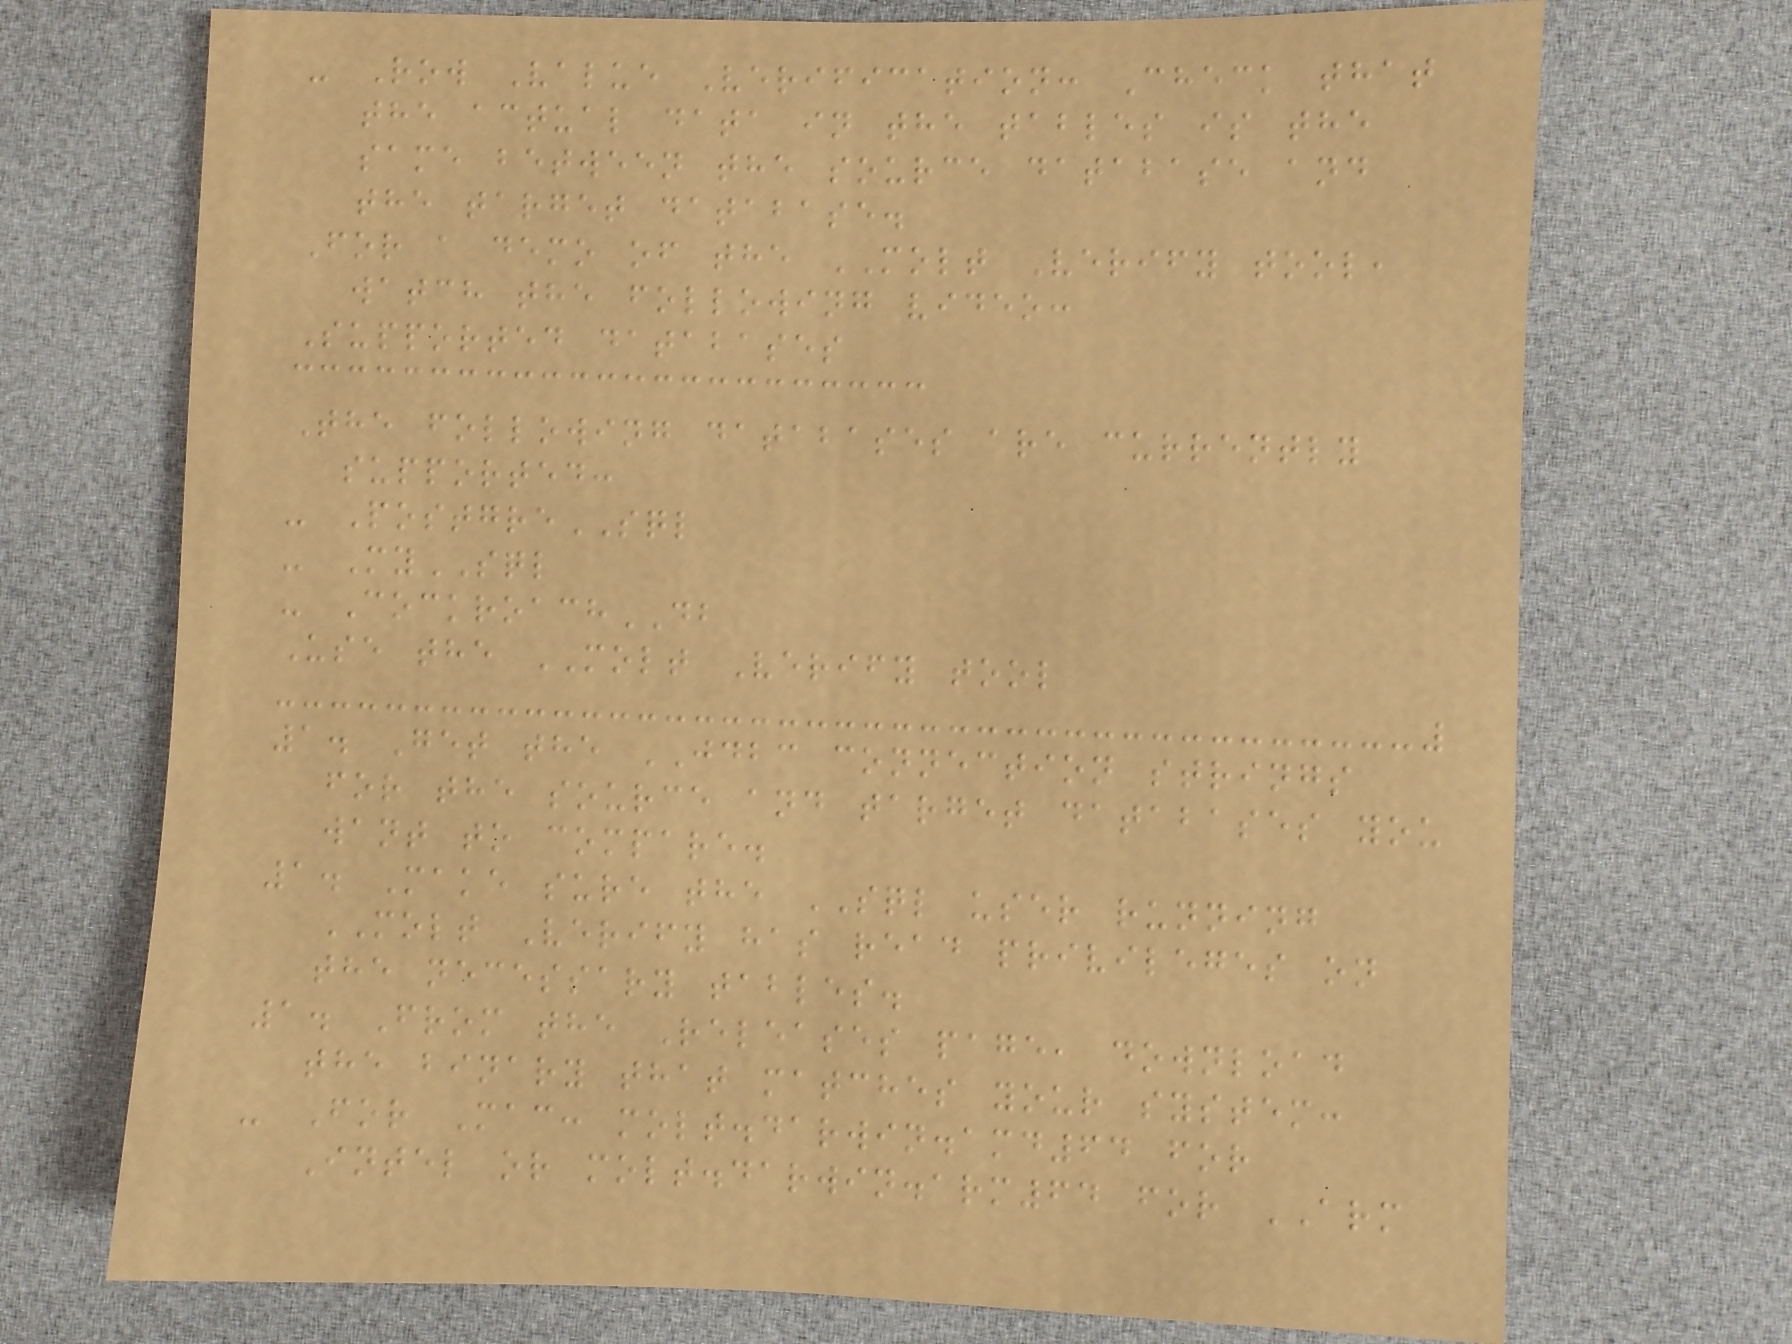- Row Value Verification: Check that
the actual data in the tables is the
same between the source database and
the target database.
For a demo of the MOLT Verify tool,
watch the following video:
Supported databases
The following databases are currently
supported:
- PostgreSQL
- MySQL
- CockroachDB
Use the MOLT Verify tool
1. Get the JDBC connection strings
for the source and target databases you
want to compare.
1. Make sure the SQL user running
MOLT Verify has read privileges on
the necessary tables.
1. From the Releases page, download
the binary that matches your system:
- For Mac: molt.darwin.amd64 for
Intel or molt.darwin.arm64 for ARM
